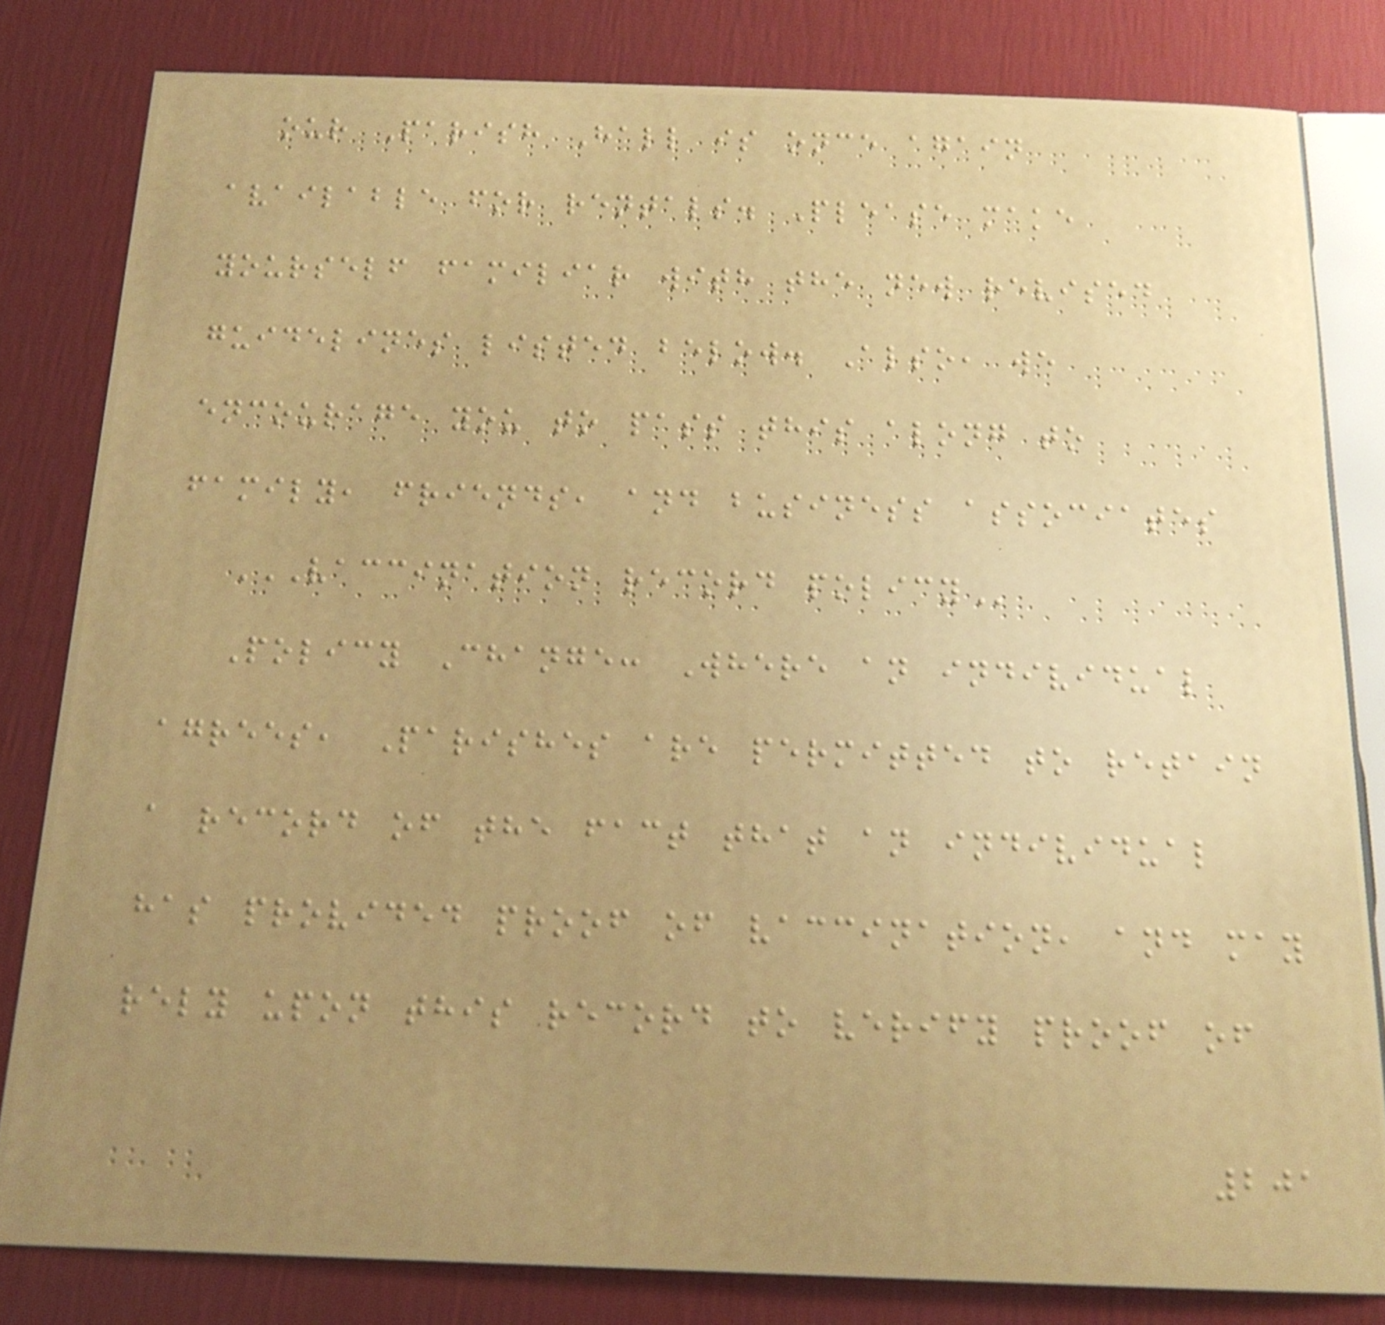our Parish Hall is once again
available for rentals. Please make
yourself familiar with the new revised
guidelines listed below. Also, we
encourage you to pass this along to
family, friends, and business associates
VACCINATION RECORD POLICY
Policy Change: Where an individual
agrees, Parishes are permitted to retain
a record of the fact that an individual
has provided proof of vaccination, and may
rely upon this record to verify proof of
201
